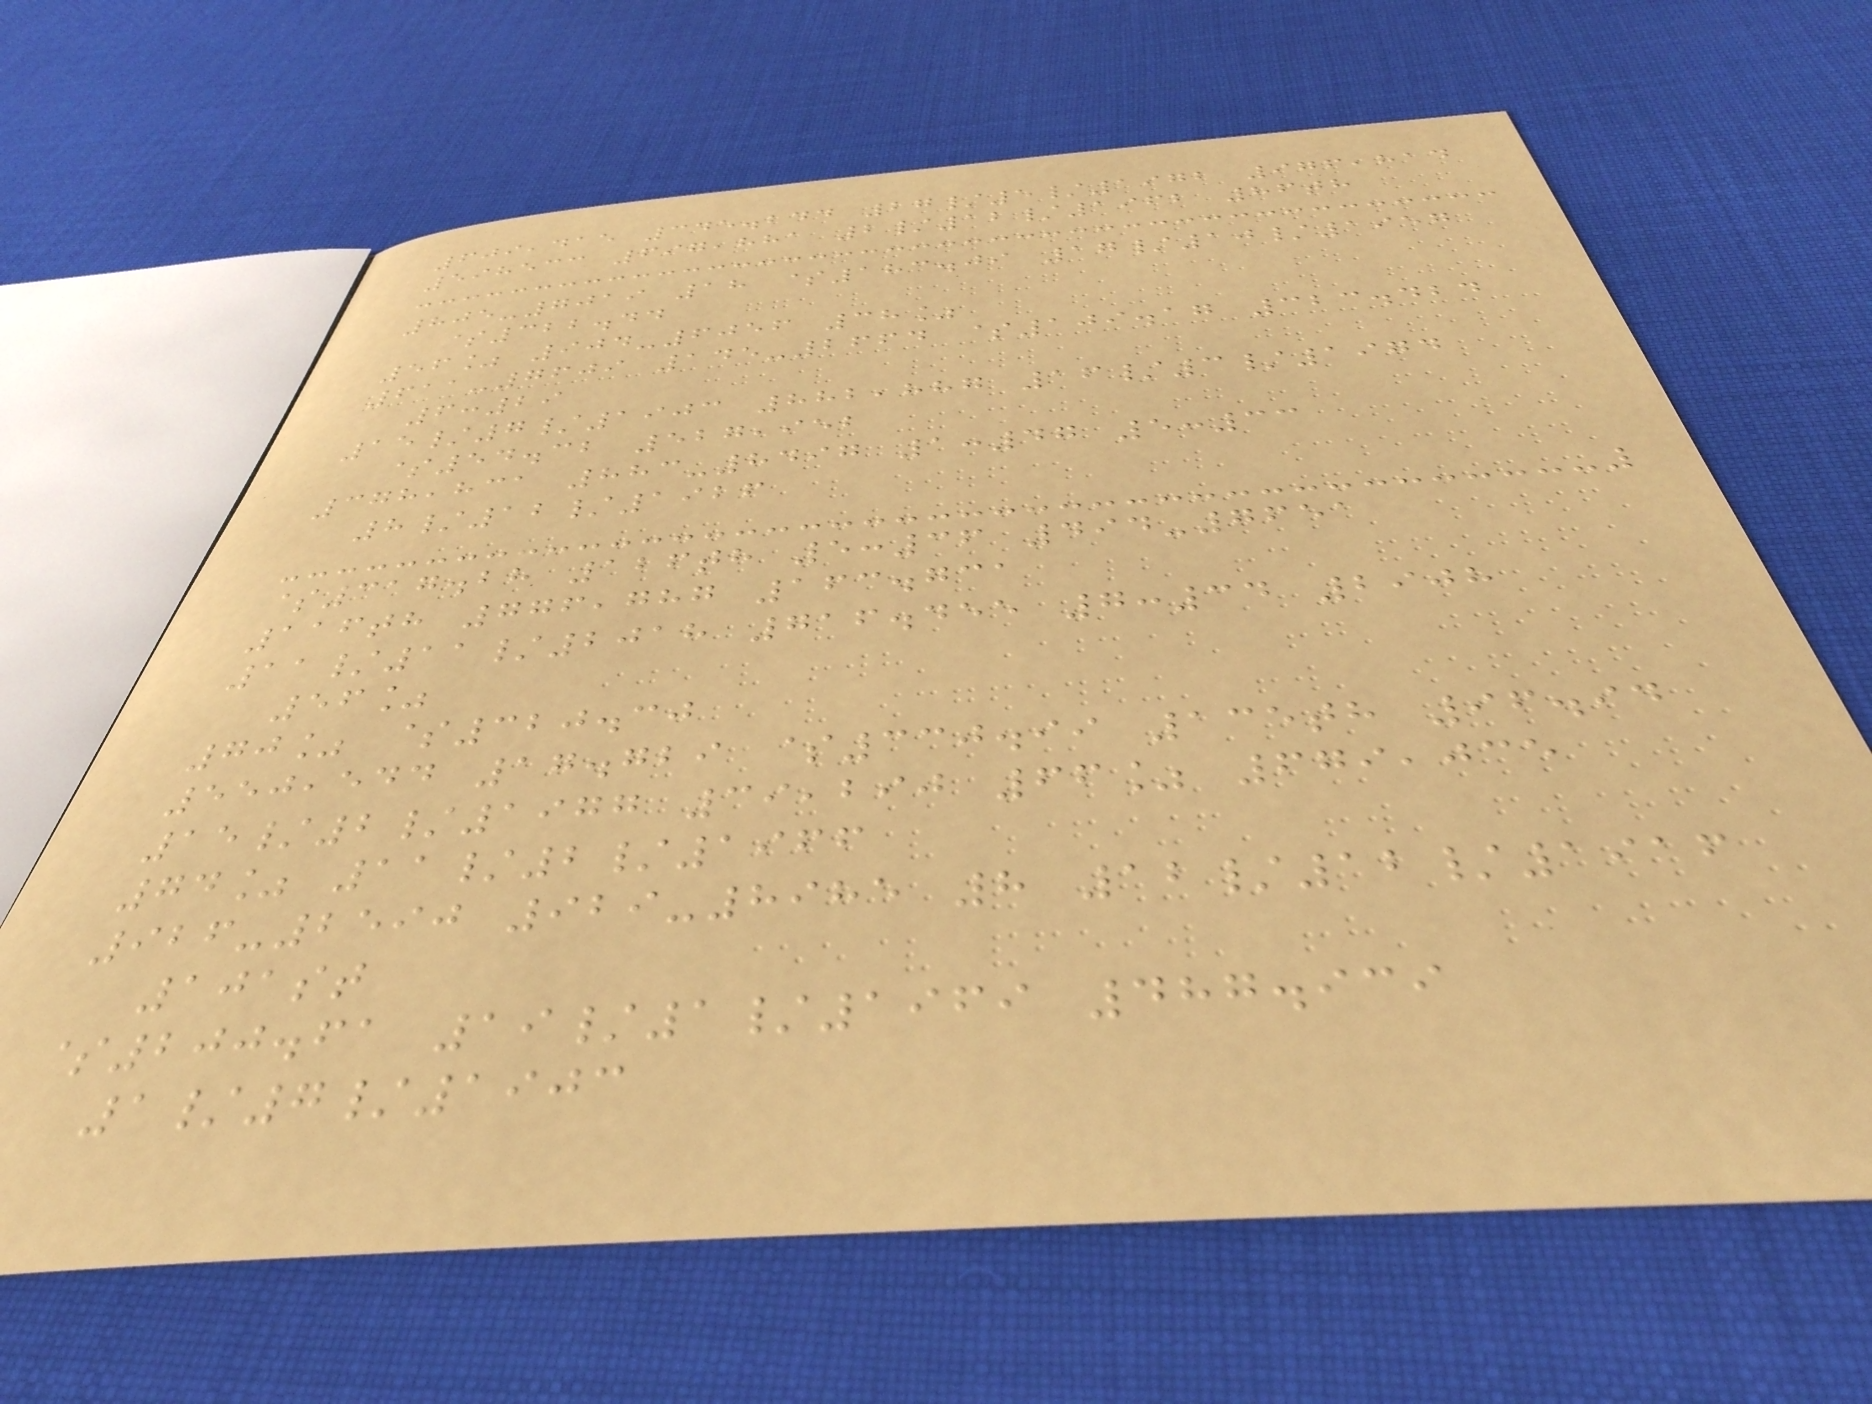609,415 345.244 27/5/1972 976,814
598533 697,881 2/12/1962 86th
805-7019 18 $183.09 17/10/1957
$322.44
56% 904-6056 38%
611-7609 145-2664 $109.17 323.424
6:29
15/7/1903 882,887 16/3/1974
$54.32 527,952
378,831 883-8497 1:47 5:33
8/12/1926
$317.28 126th 5:36 494-7651
116th 776,787 163.731
11/11/2018 716.455 7:34 2908
56%
70% $320.30
550,544 17.729 $330.99 135th 96.94
15/2/1977 39,290 66% 679,035
74% 11/2/1966
926-2590 929-8985 8 12/12/1916
101st
$200.61 19/1/1969 487.939
1/7/1903
